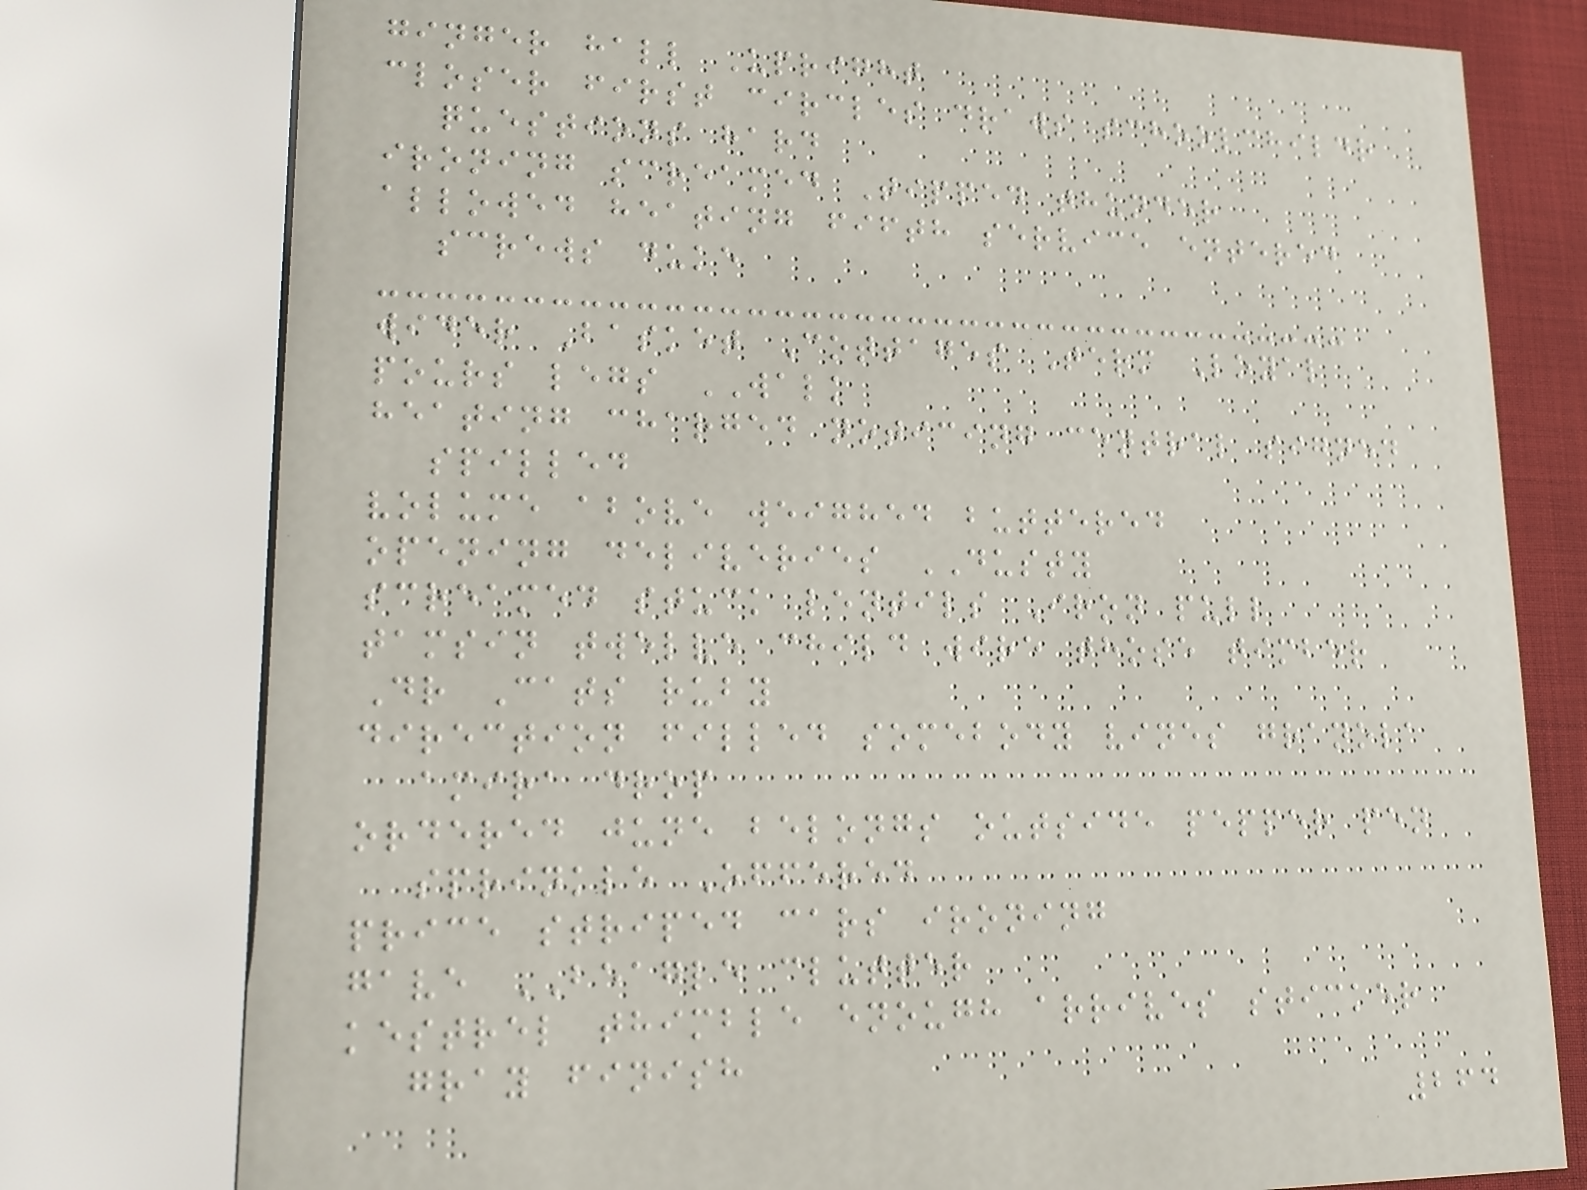ginger hall Upright
closer first circles draws schoolchildr
questions hard
ironing screamed Tipped thunder
allowed heating fifth service entered
screws duke
wider Basket Cottages Term Loyal
pours legs WALK
heating charged noticing central signed
spilled
volume above weighed buttered
opening deliveries DUSTY
screamed stuck lentils Iron pull
tamsin twelve child wire those timber
Dr Cats ruby
direction filled somebody vines granola
amira drop
ordered june belongs outside pepper pen
sprinkle Offered
price striped cars ironing
gave BEAGLE clutter
kestrel thimble enough arrives sticker
gray finish
264
